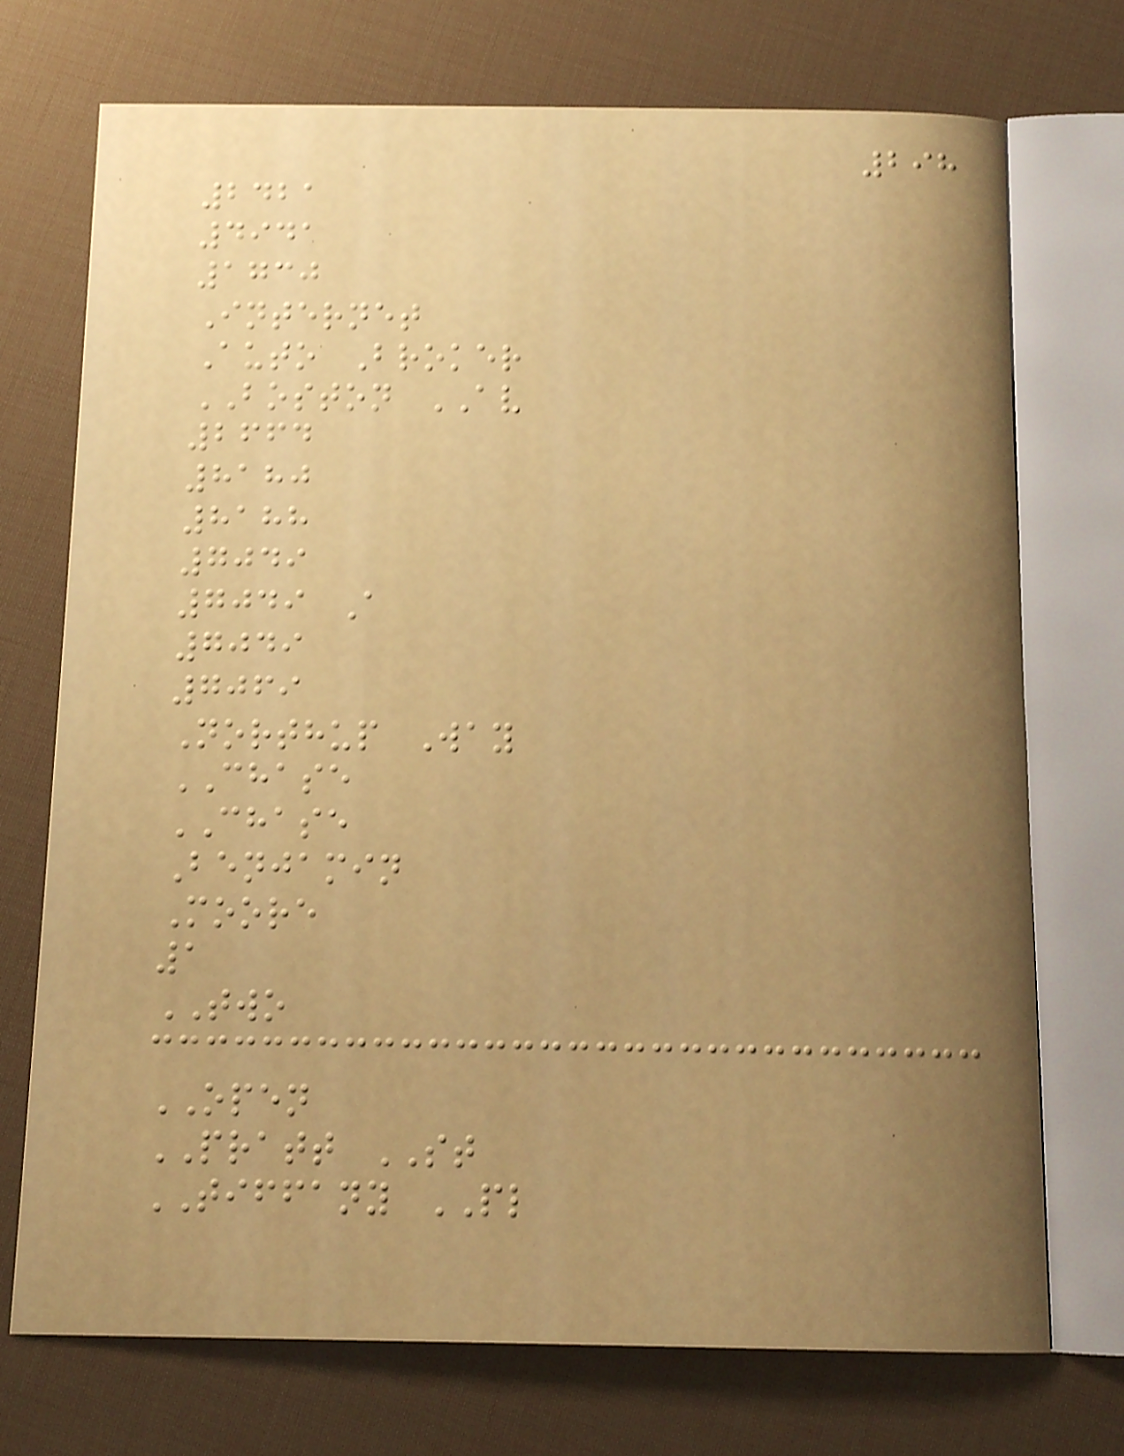298
2421
4941
1730
Internet
Auto Broker
BOSTON AV
2664
8180
8188
7049
7049 A
7049
7069
Northup Way
CHASE
CHASE
Benjamin
Moore
1
TWO
OPEN
PRATT ST
TIFFANY PL
